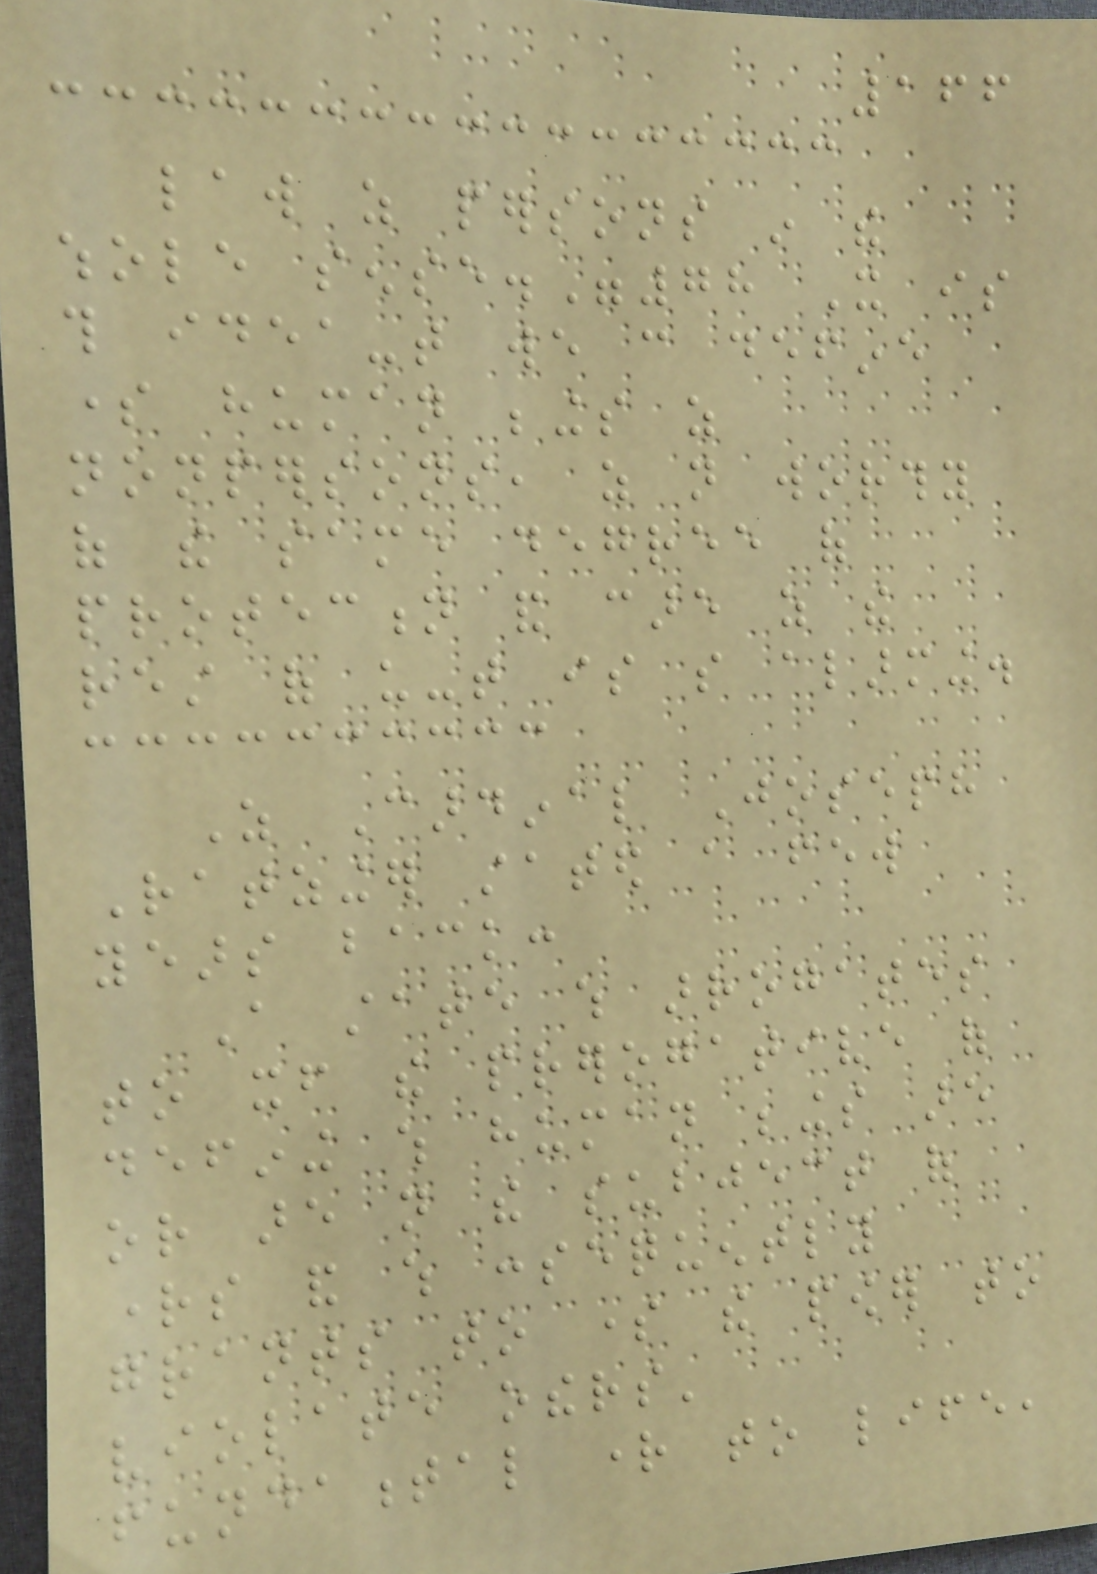166
law as persons in the
whole sense."78 It is
this idea-that we can define
some human beings as
nonpersons, as not worthy
of the same degree of
protection and care as the
rest of us-that is so alarming.
As Cardinal Joseph
Ratzinger stated a few
years back:
A state which arrogates
to itself the prerogative of
defining which human beings are
or are not the subject of
rights and which consequently
grants to some the power to
violate others'
fundamental right to life,
